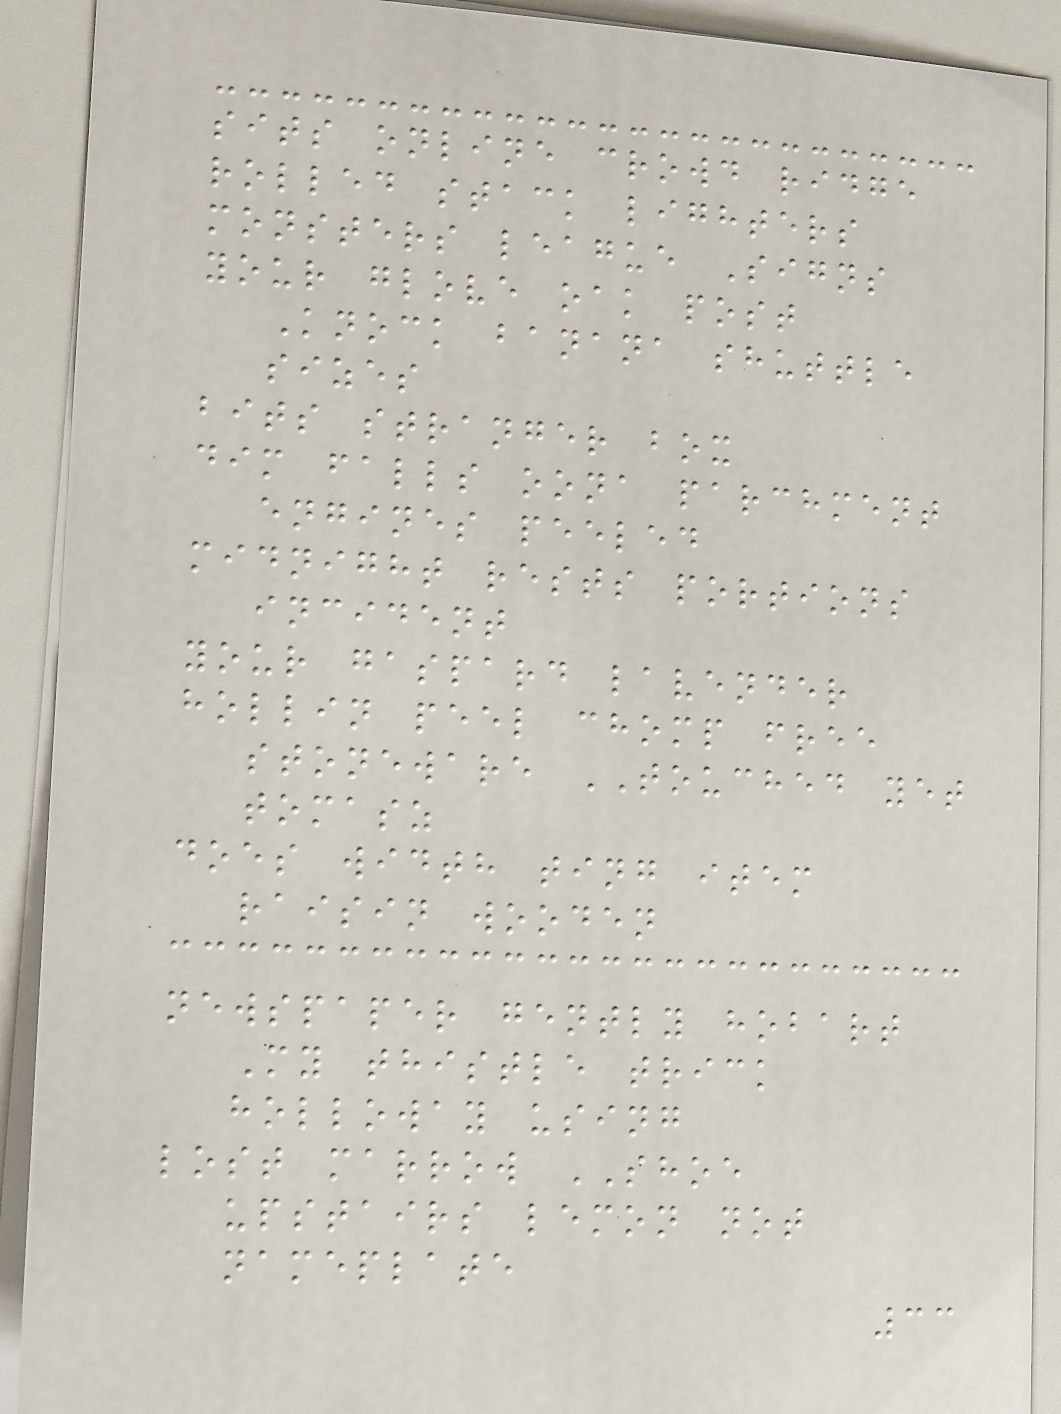sits online crowd ridge
rolled stack lighters
monsters league Signs
your glove oak post
Knock banana shuttle
sizes
bits stranger box
dim falls oona parchment
engines peeled
midnight rests portions
incident
your gaspard lavender
hollin peel chomp free
stoneware TOUCHED yet
tomasz
does width ting item
raisin wooden
newspaper gently hobart
My thistle trick
holloway using
lost marrow SHOE
upstairs lemon not
nameplate
33
